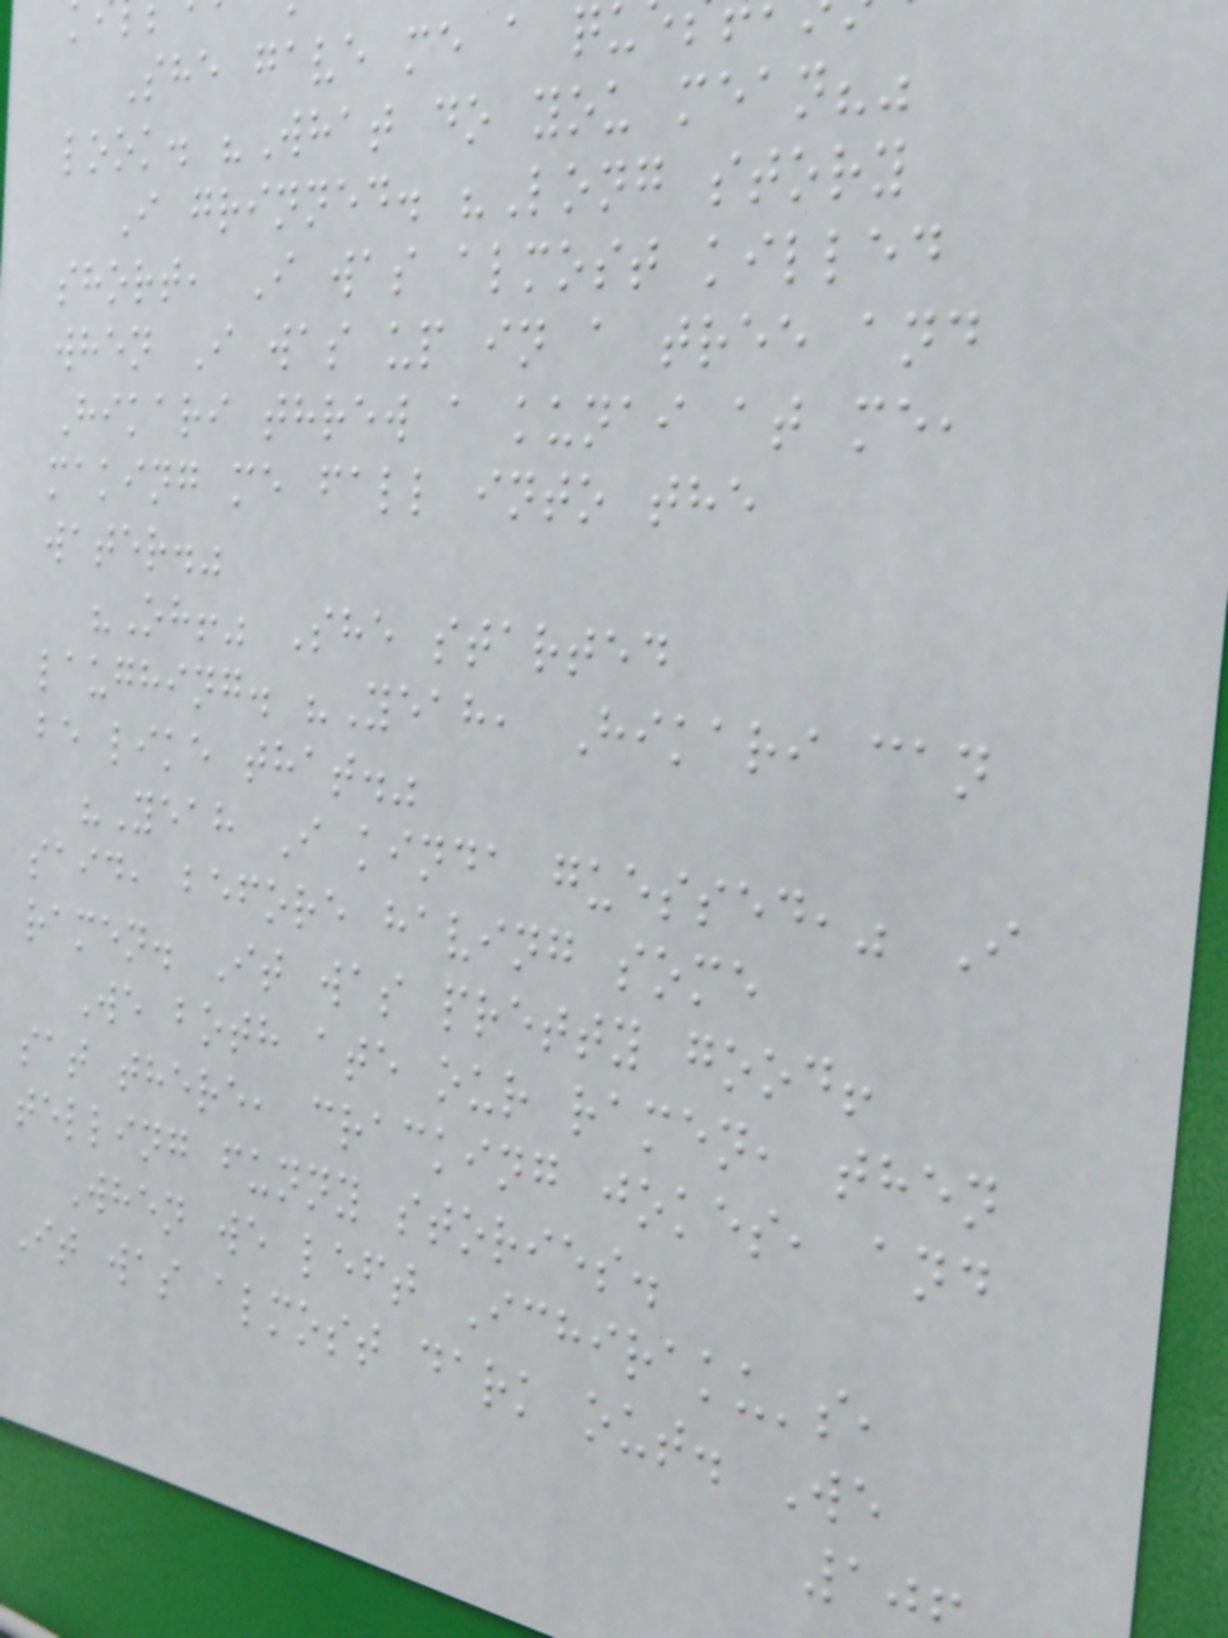She gave me a q
look. "What do you mean?"
I grinned. "Long story
short, I was almost killed
when I was up in a tree and
Hikari threw a kunai at me,
making me fall into the
water."
"Oh!" She started
laughing. "Yeah, Hikari can
be like that."
"Yeah I kinda guessed," I
said, before having some
ramen. It was pretty good!
We both ate our ramen, then
sat there, cracking jokes, and
telling funny stories.
When we left Ichiraku's,
It was almost dark out. We
